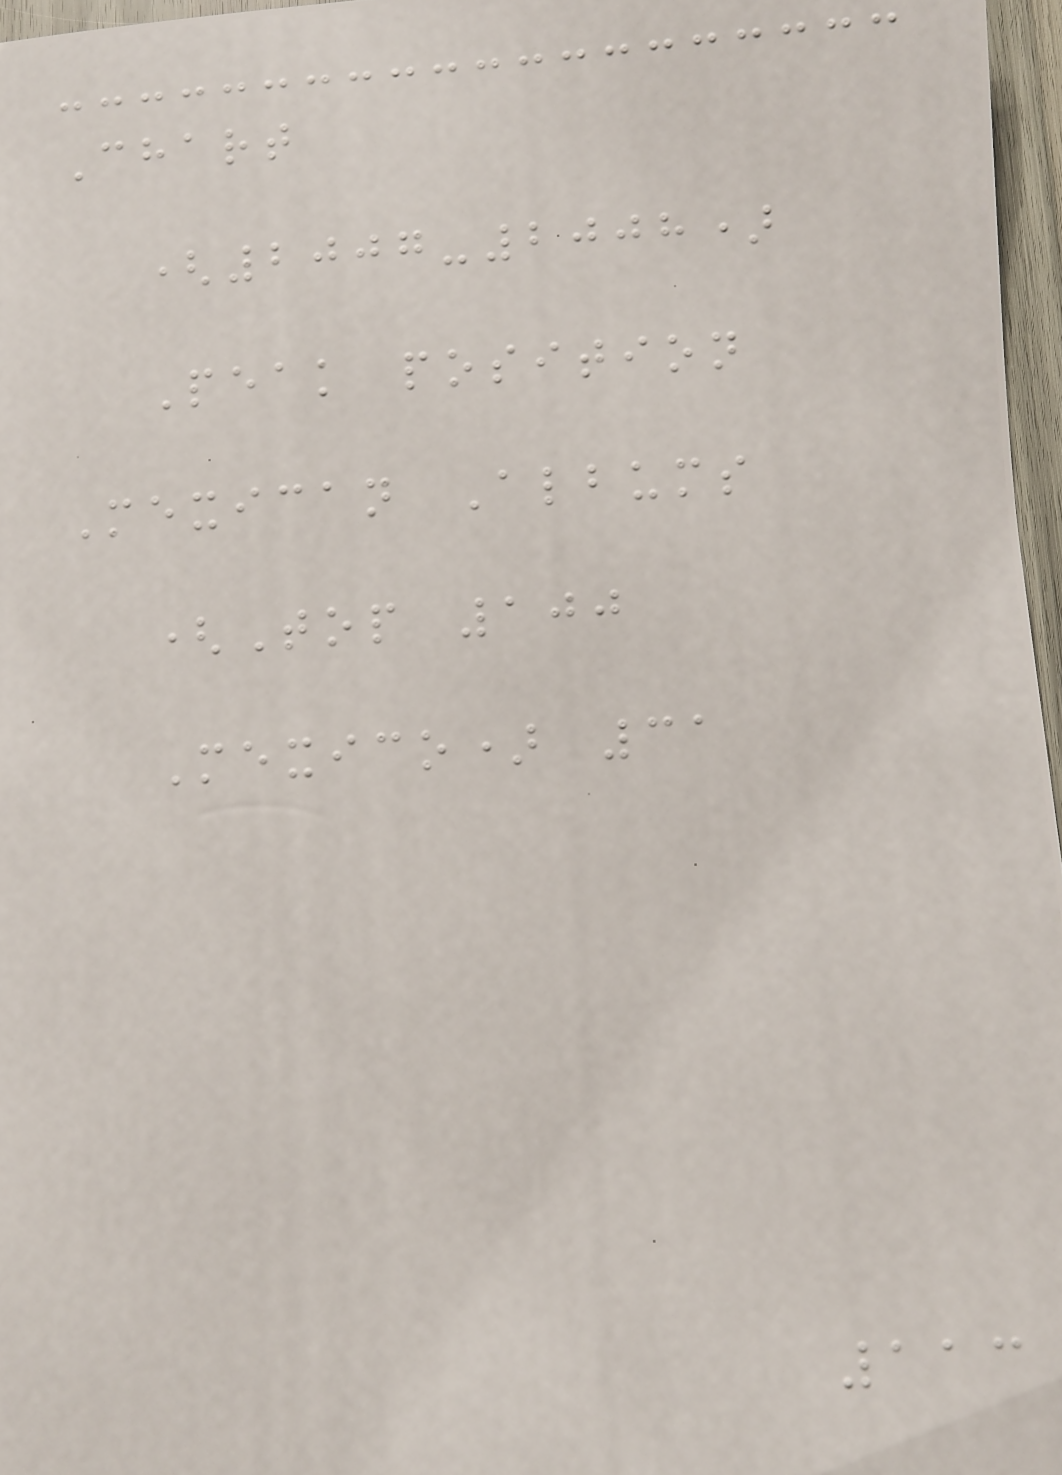Chart
(2007-2008)
Peak position
Mexican Albums
(Top 100
Mexico) 31
113
